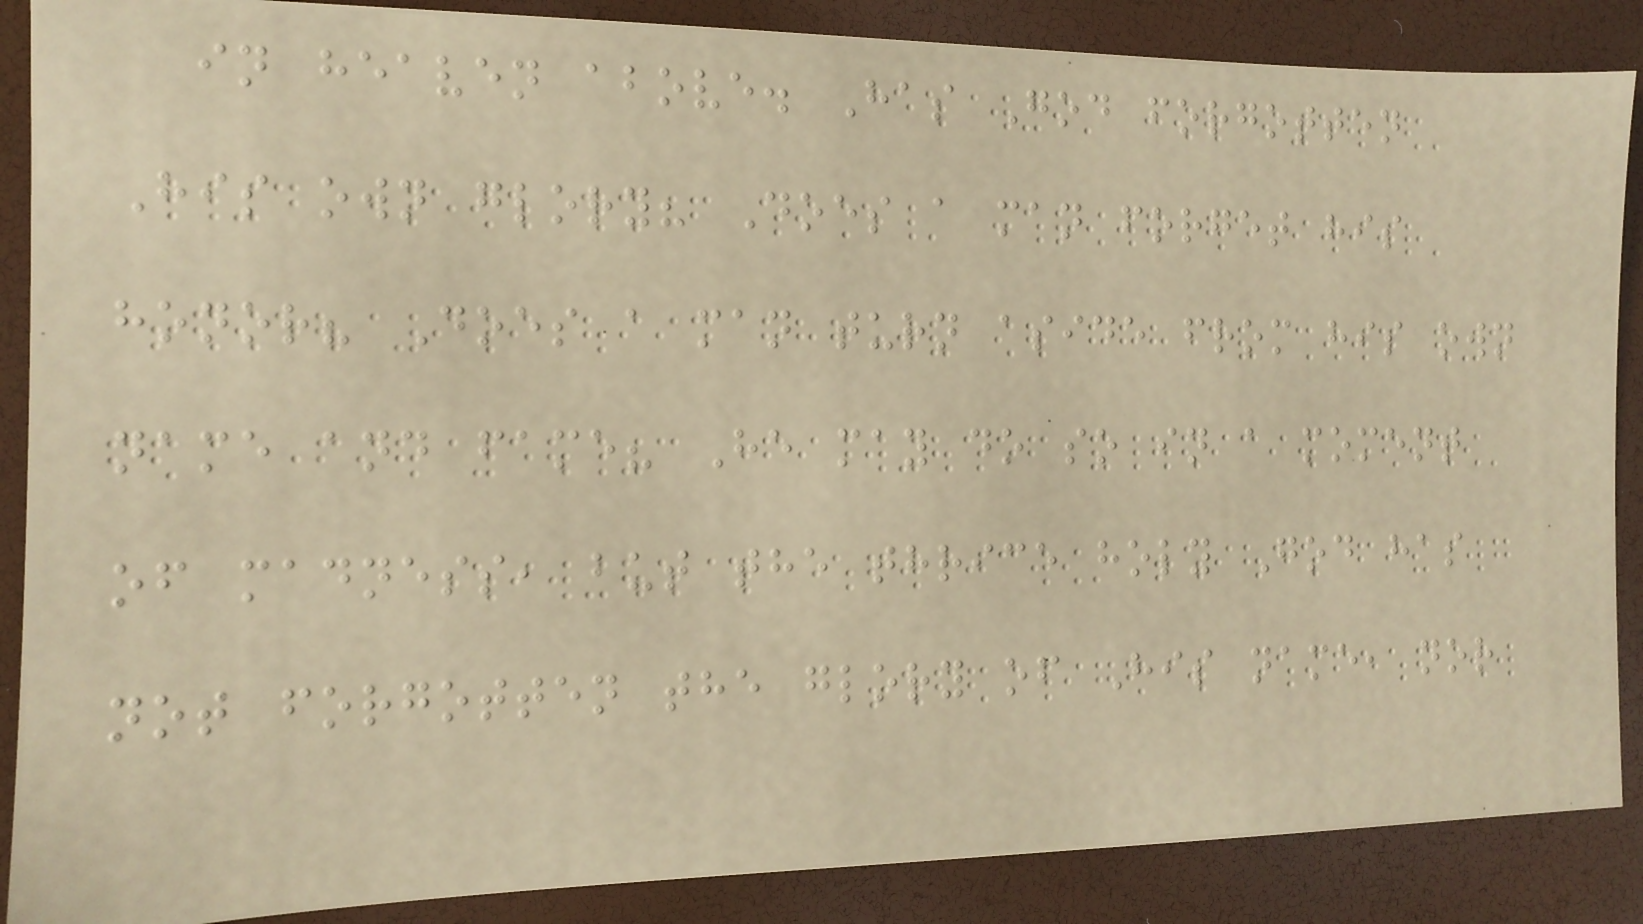in heaven above. Has God forgotten
His own glory? Does a man forget his
honor? Does a man turn aside from his own
name and fame? He may do so in a moment
of madness, but the thrice holy God has
not forgotten the glory of His name, nor
